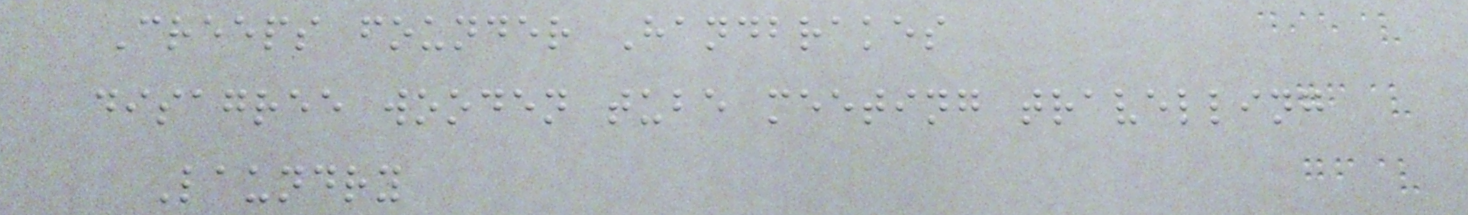Creeps founder Handbrakes
disagree wooden tube meeting travelling
Laundry
